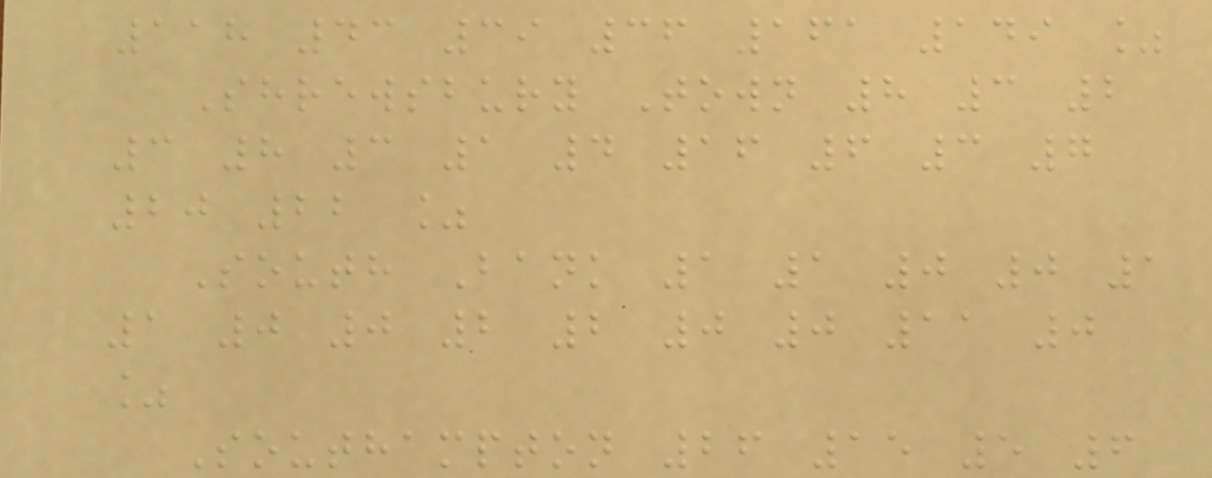118 43 39 36 161 149 %
Shrewsbury Town 8 3 2
3 8 3 1 4 16 6 3 7
20 22 %
South Bank 1 1 0 0 1
1 0 0 2 2 0 0 11 0
%
Southampton 26 15 5 6
